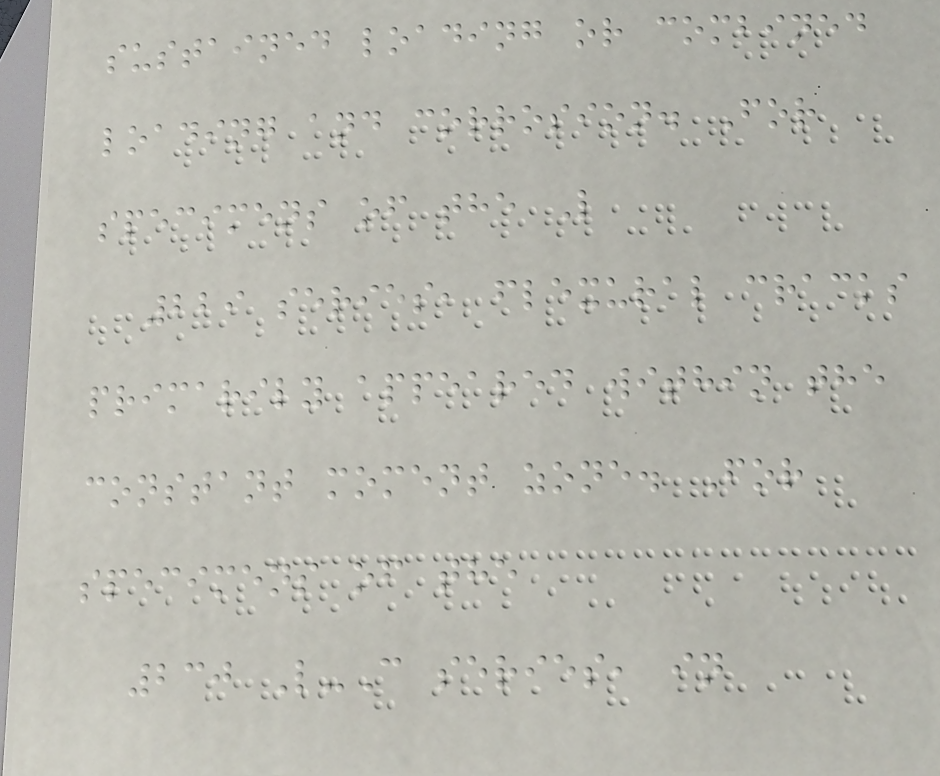sustained loading or combined
loading and corrosion. For
specimens of the L
229 series, flexural cracks
primarily appeared within the
constant moment zone. For
specimens of the
230 L-C series, in
